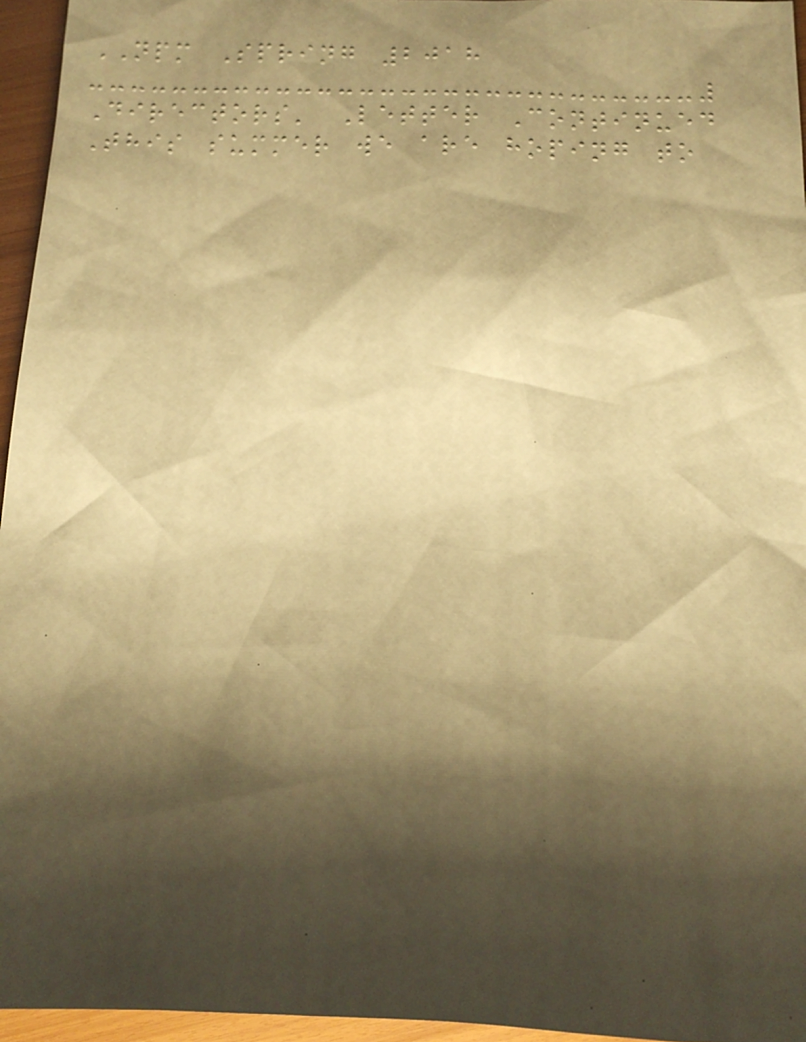NPM Spring 2018
Directors' Letter Continued
This summer we are hoping to
